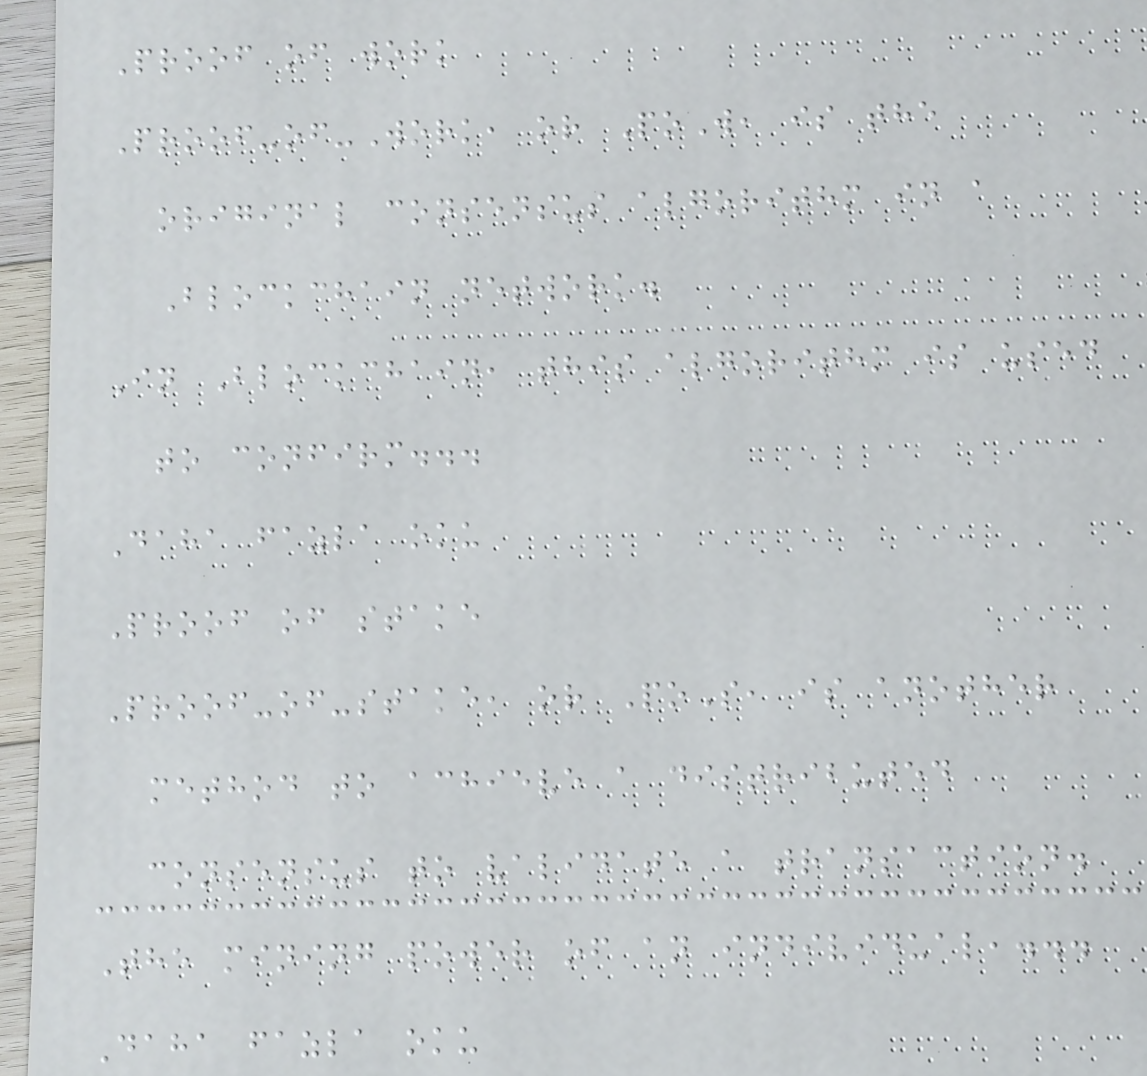Proof of work
Proof-of-Work, or PoW, is the
original consensus algorithm in a
Blockchain network.
In Blockchain, this algorithm is used
to confirm...
Daha fazla oku
Proof of stake
Proof-of-stake, or PoS, is another
method to achieve a distributed
consensus to validate a transaction.
The mining power of an individual,...
Daha fazla oku
